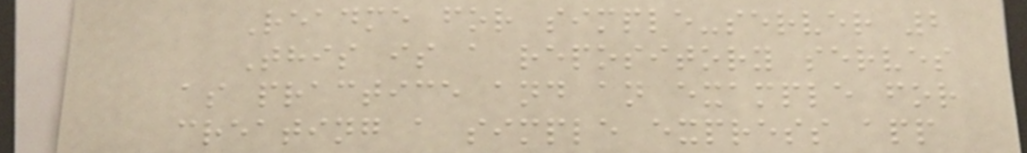Readme for simple-server 2
This is a repository serves
as practice and an example for
creating a simple express app
